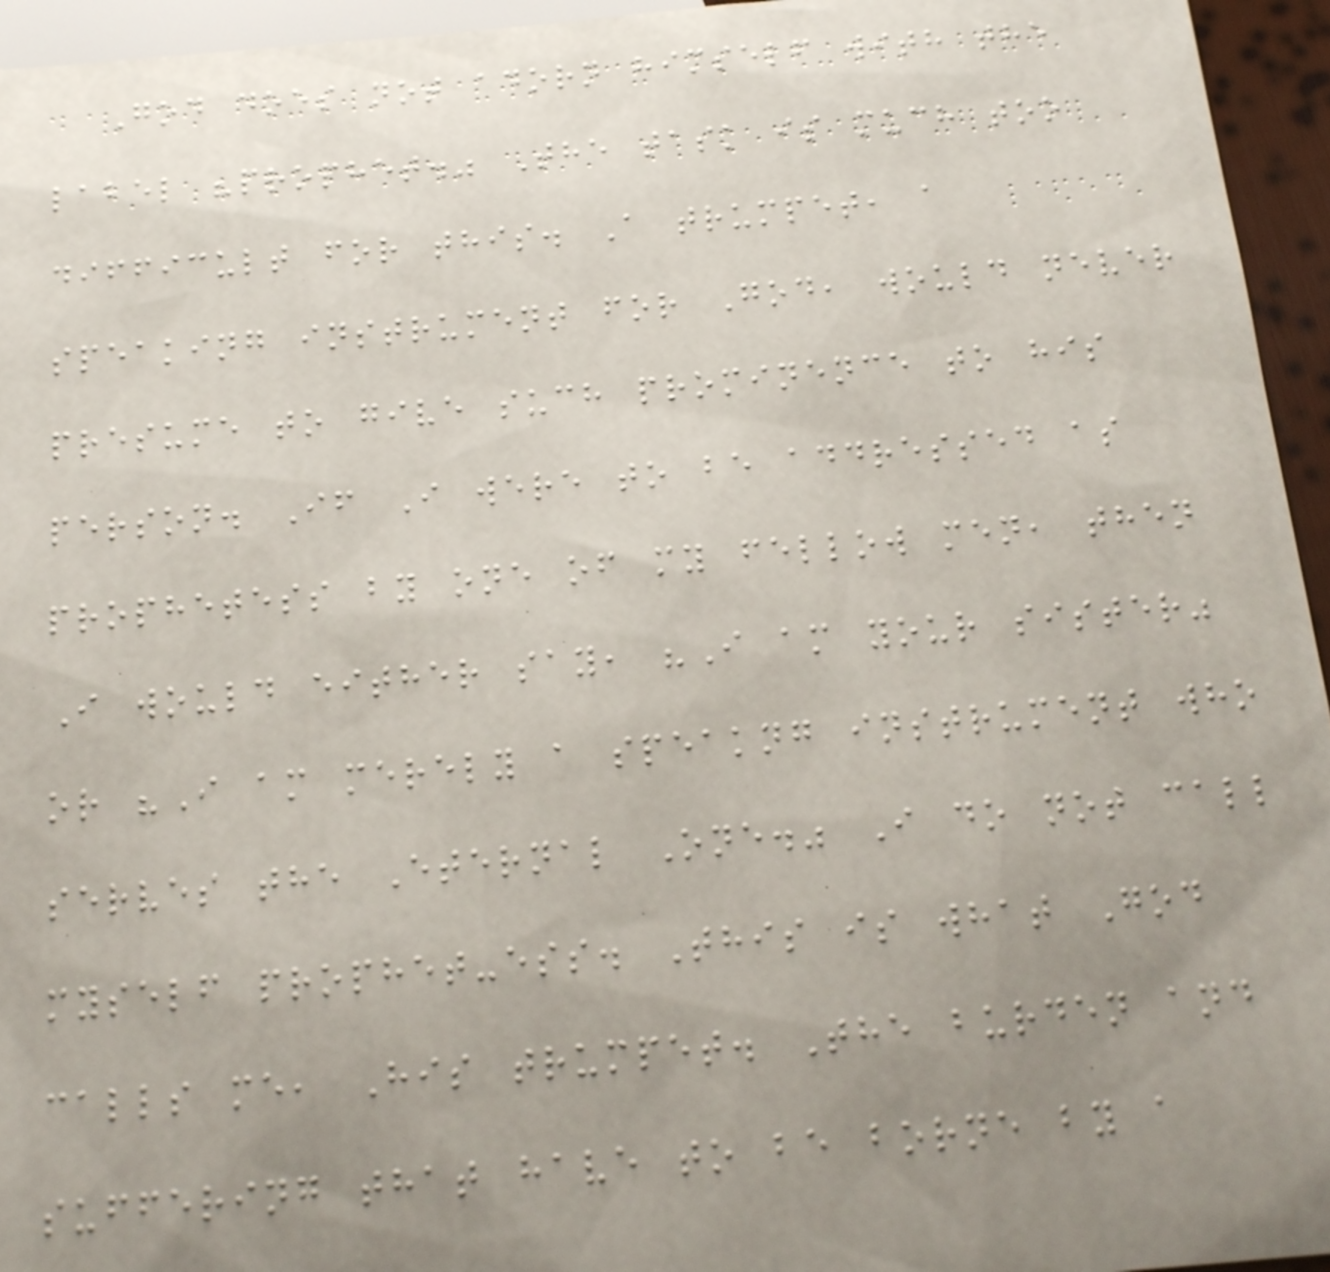God does not adorn himself with the
label "prophet." The task is much too
difficult for this. A trumpet, a
speaking instrument for God, would never
presume to give such prominence to his
person. If I were to be addressed as
prophetess by one of my fellow men, then
I would either say, "I am your sister"
or "I am merely a speakng instrument who
serves the Eternal One." I do not call
myself prophet-ess. This is what God
calls me, His trumpet. The burden and
suffering that have to be borne by a
